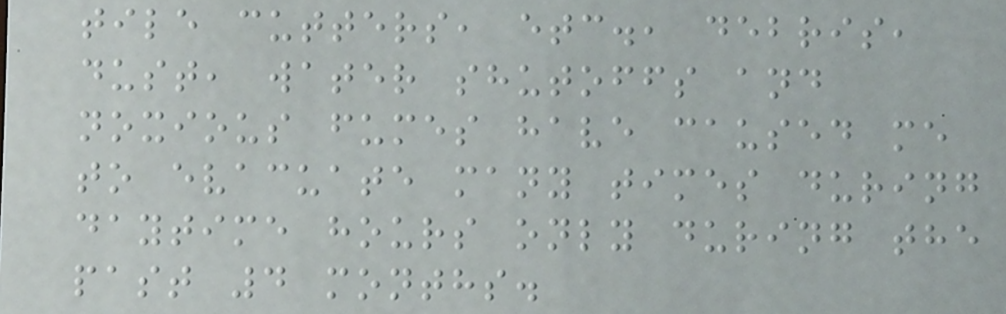tile cutters, etc., debris,
dust, water shutoffs and
noxious fumes have caused me
to evacuate many times during
daytime hours only during the
past 4 months.
